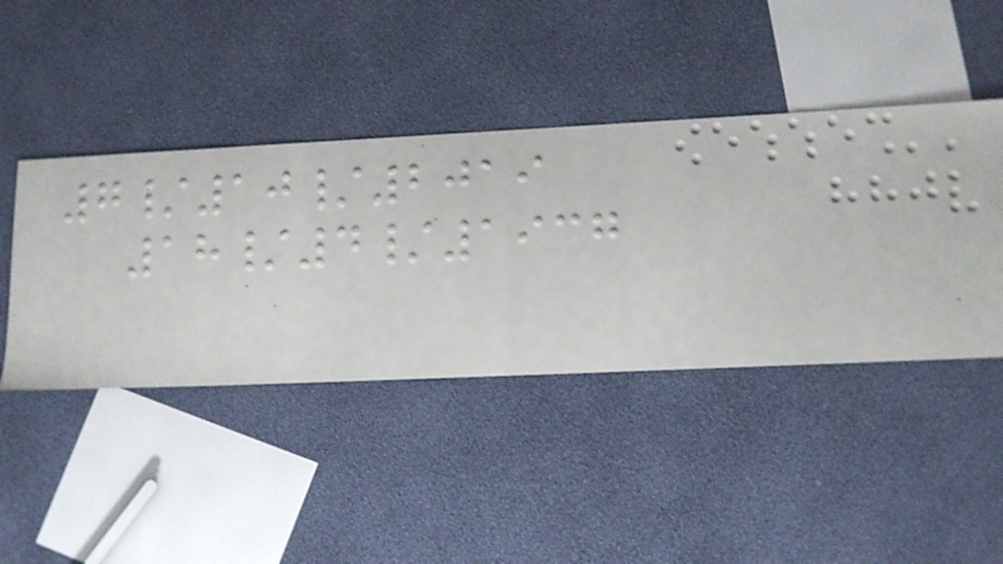7/10/2019
18/4/1937
